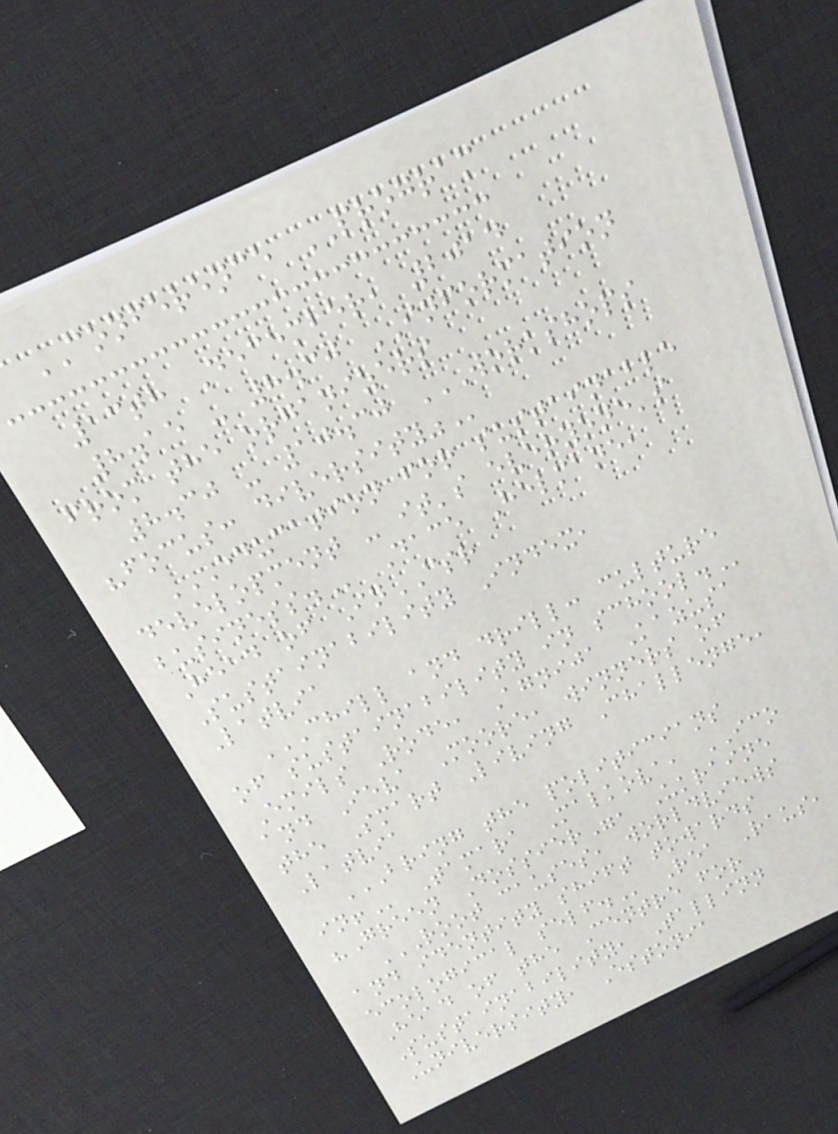CONFERENCE PROGRAM
13th December, 2014
8.15 - 8.30 INFORMATION
from the organizers
8.30 - 10.30 WORKSHOPS
"FOCUS: DIVERSITY"
EDUCATION FOR SUSTAINABLE
DEVELOPMENT - IT'S EVERYONE'S
BUSINESS. Dace Helmane,
Head of InCSR
Sustainability Index,
Latvia
CHILL AND DRILL: CULTURE
OF SUSTAINABILITY IN SCHOOL.
Emils Rode, Agnija Kazusa
and Ieva Moore, winners of
the Smart Living Challenge,
Latvia
BRING THE POLITICIANS
IN! Tamara Malkova, ICO
"Green Dossier", Ukraine
ROOT CAUSES, WORLDVIEWS
AND IDENTITY SHIFT TOWARDS
ECOLOGICAL SELF. Rea Raus,
Head of the Centre for
Sustainability, Tallinn
University, Estonia
